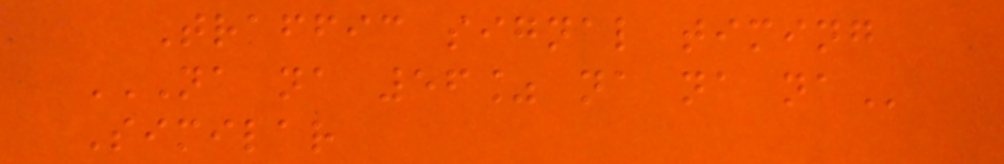Traffic signal timing
NA NA 56% NA NA NA
Similar
